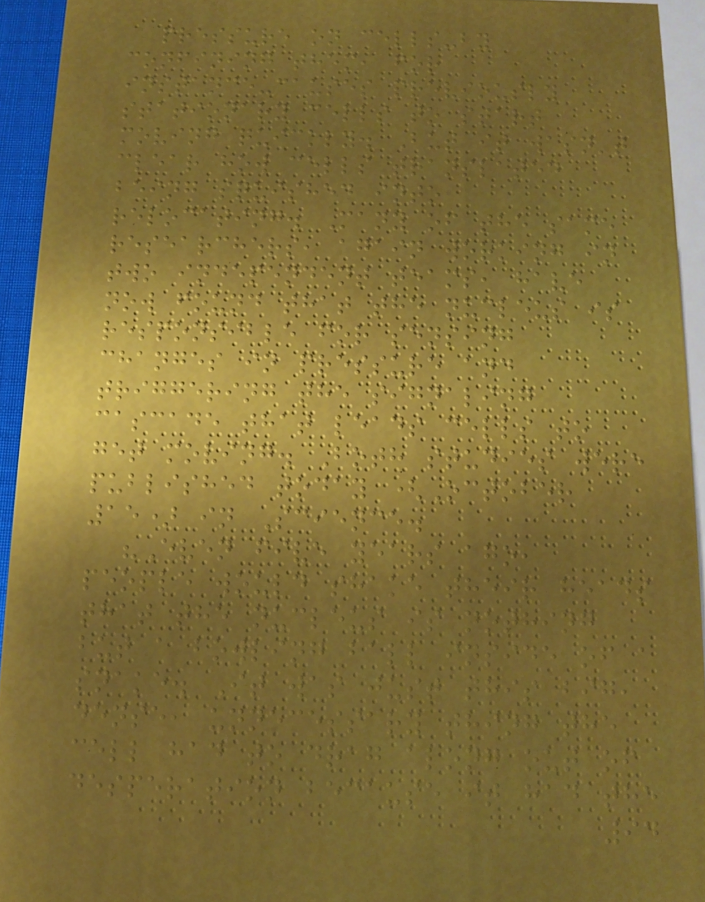pressure on cells-by
confining them, for
instance-causes previously
stationary cells to start
moving quickly. But it wasn't
clear how cells translated
being squished into
relocating. Many of the same
researchers, again working in
two independent teams, have
now found that the nucleus is
responsible for sensing
changes in pressure and
triggering the signaling
cascade that leads cells to
get moving. Both studies were
published today (October
15) in Science.
"Even five years ago,
people would shake their heads
that the nucleus is nothing
but a bowling ball inside of a
snake. It was just this big,
dense, unnecessary thing the
cell had to drag along out of
desperation because it had the
94
